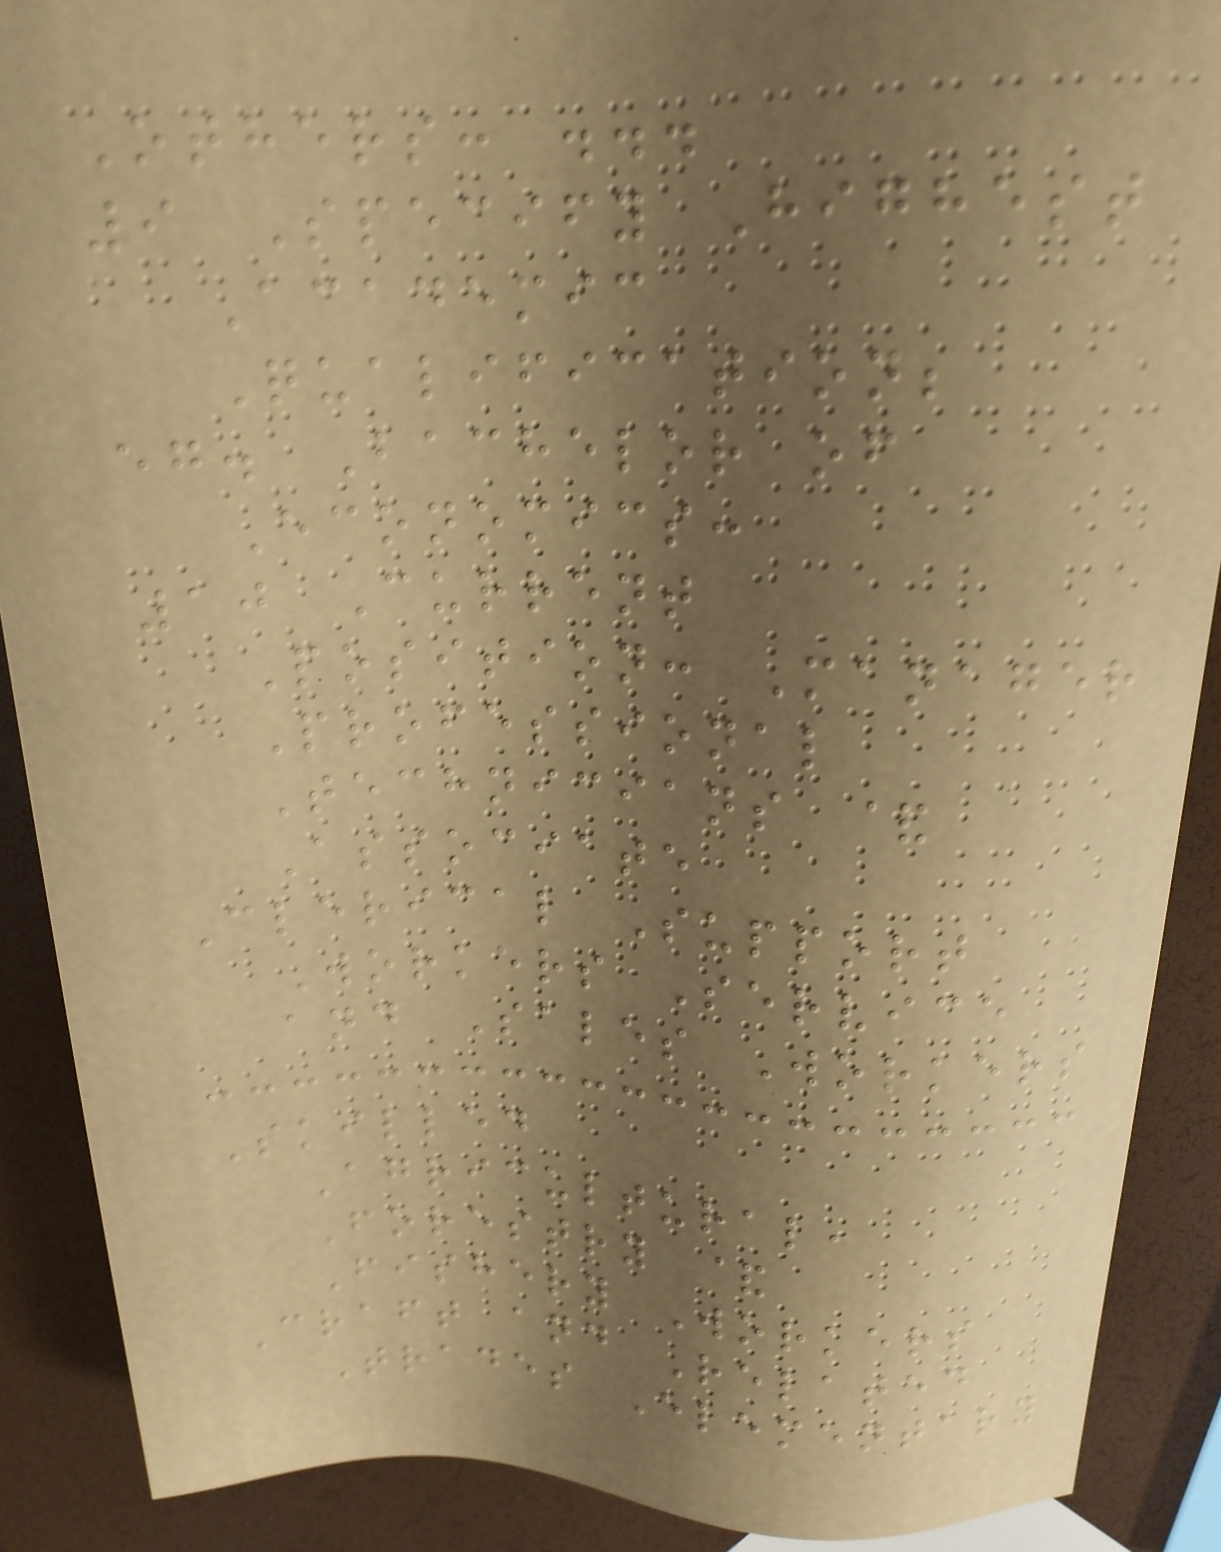Others: ...
9 Specify Highest
Academic
Qualification;
eg. Bachelor of
Economics:
10 Current
Position: Manager
Professional
Technicians &
Associate
Clerical Support
Workers Service
and Sales Workers
Skilled
Agricultural,
Forestry &
Fishery Workers
Craft and Related
Trades Elementary
